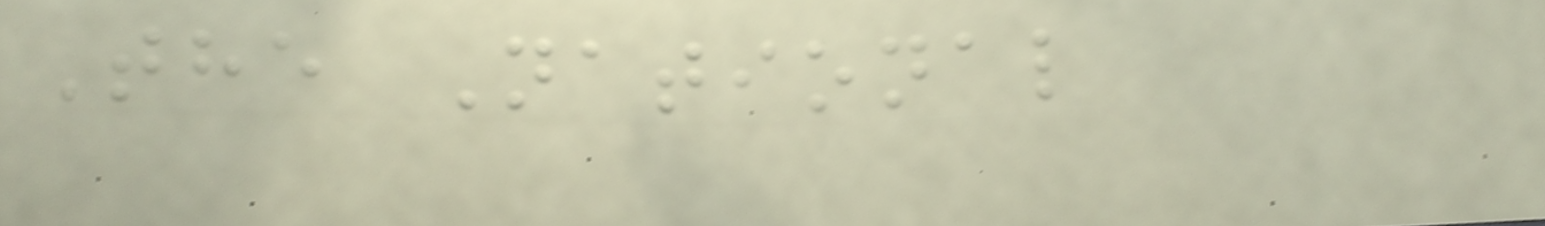The National
